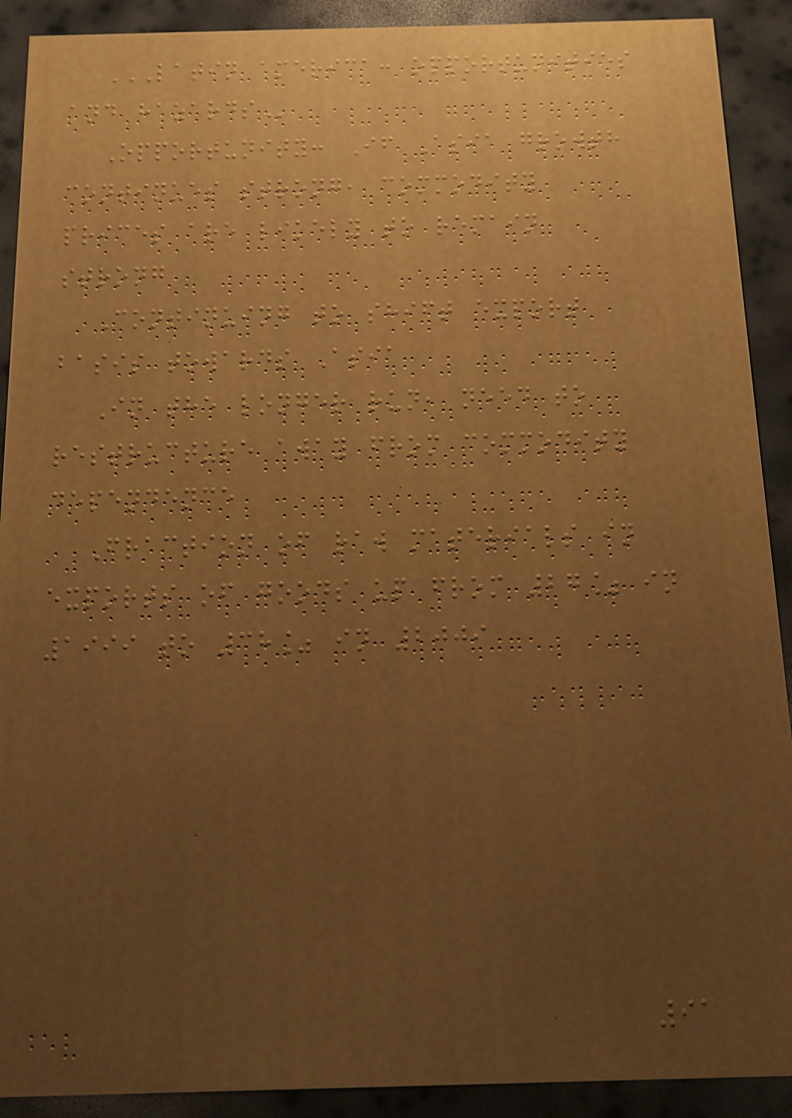LATIN AMERICA: OPPORTUNITIES
AND HAZARDS
Opportunity: If Asia growth
continues strong, commodity
prices are likely to remain
strong
Continuing to shift export
basis towards Asia
In the longer run, need to
restructure away from commodity
dependence
Fraction of raw materials in
exports of goods up from 27% in
1999 to 38% in 2009
91
